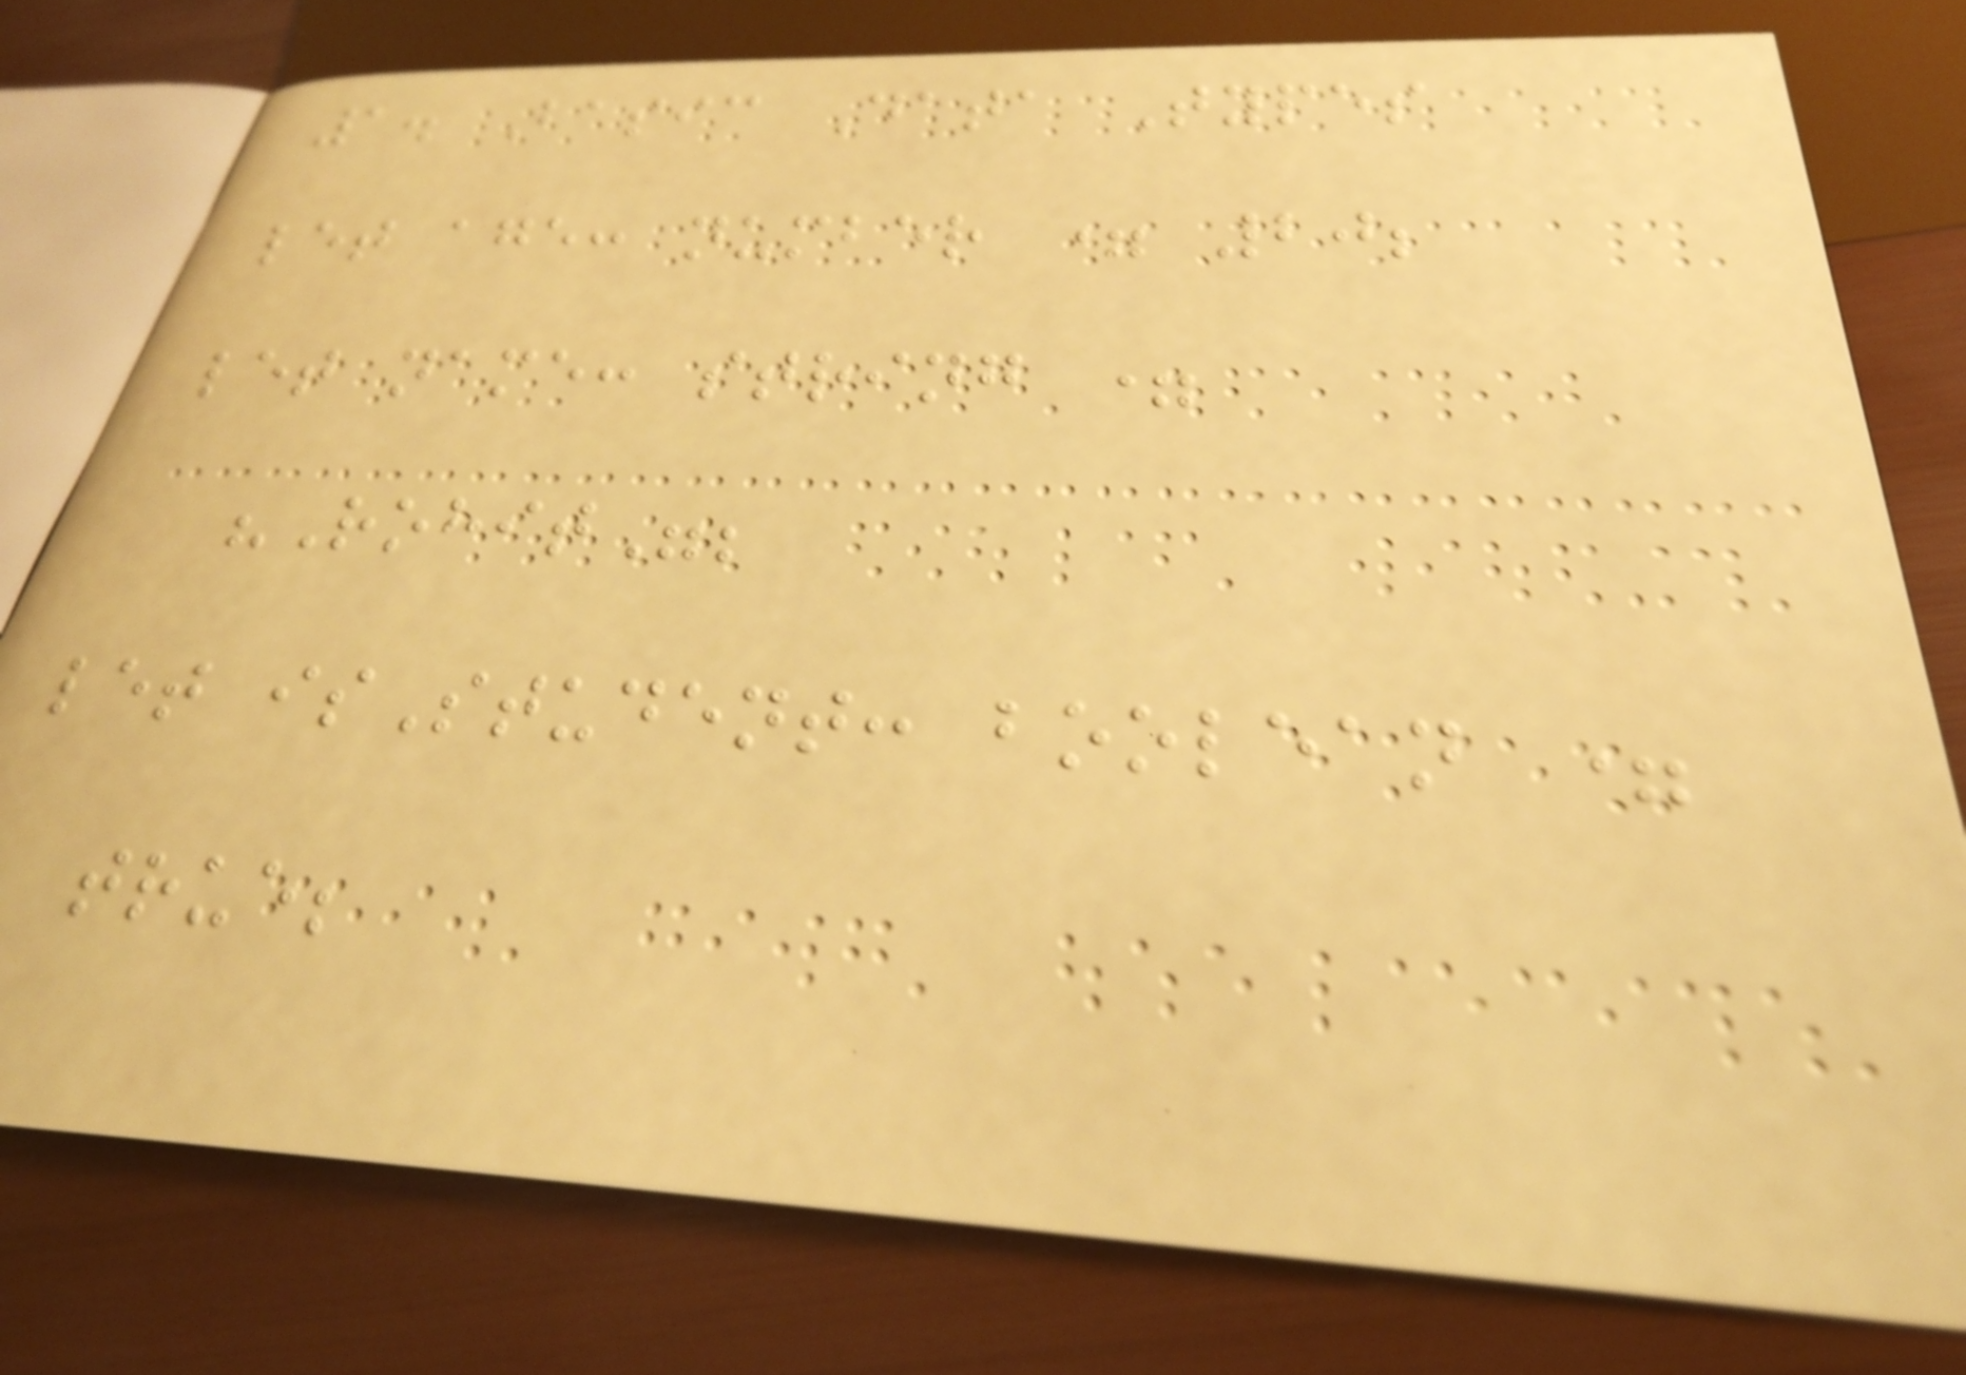1. Basic Data Types
let age: number = 20;
let name: string =
"Rohit";
let isStudent: boolean =
true;
